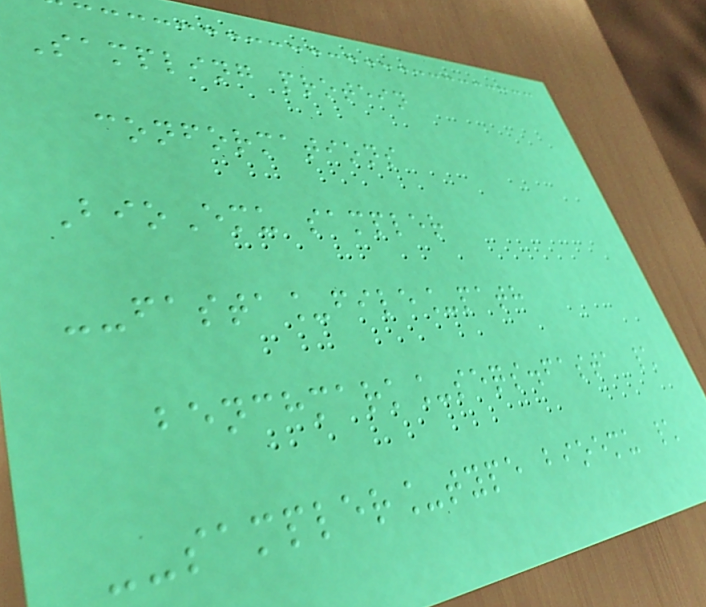Sampling protein
conformations
BioEmu sampler
--fasta_file_path
benchmark_seqs.fasta \
--sampler_type bioemu \
